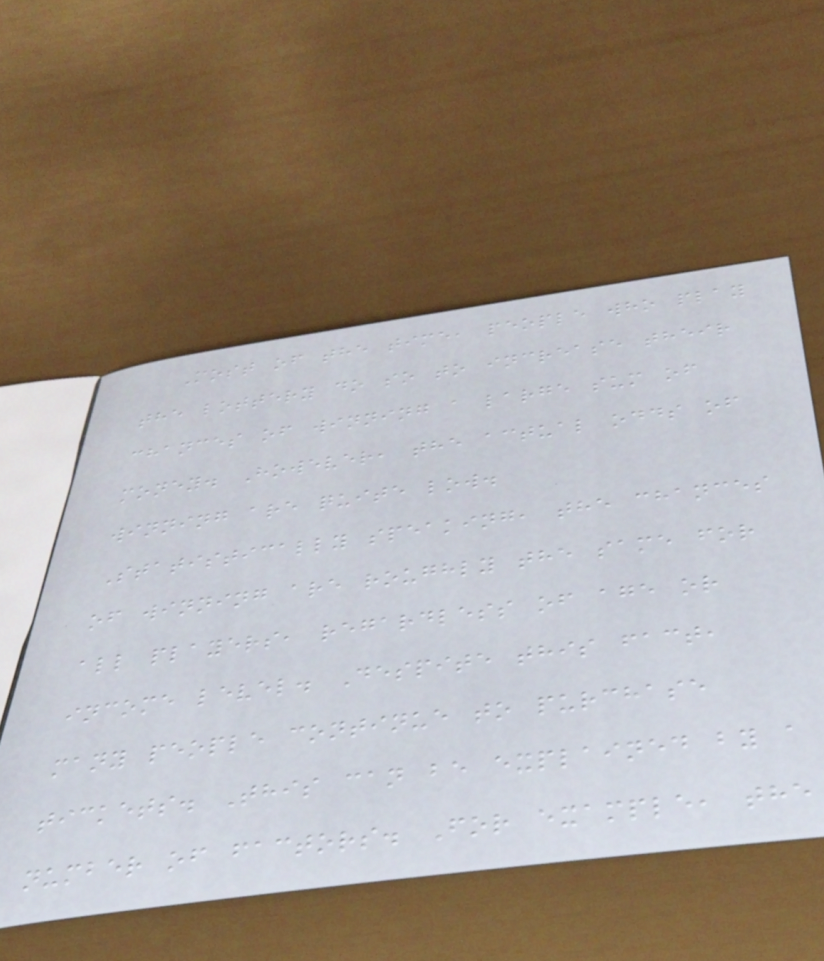Most of the time, people who play
the lottery do so to increase their
chances of winning a large sum of
money. However, the actual odds of
winning are quite low.
Statistically speaking, the chances
of winning are roughly the same for
all players, regardless of age or
income level. Despite this fact,
many people continue to purchase
tickets. This can be explained by a
number of factors. For example, the
